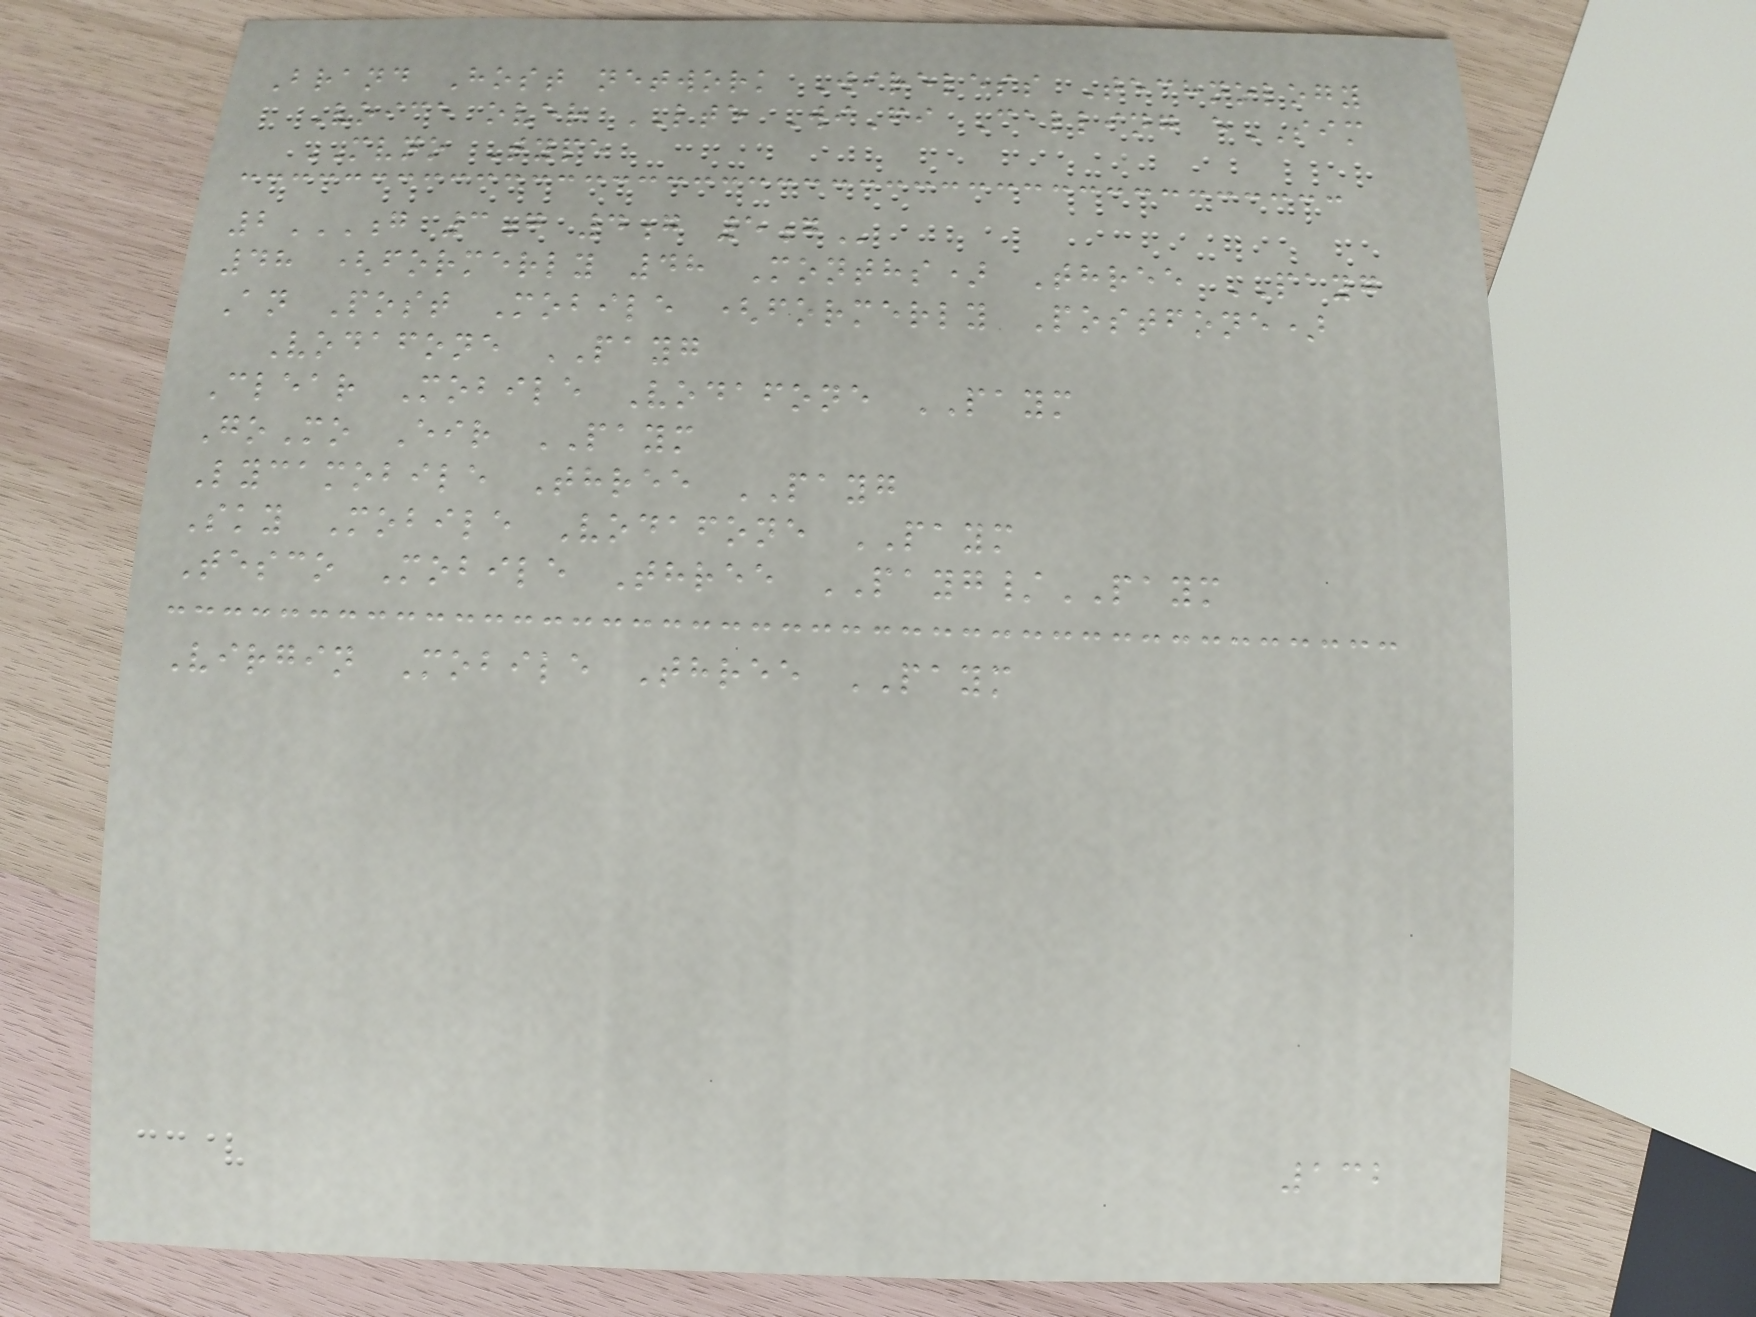Brand Host network Wireless Technology
Voice over LTE WiFi Calling eSIM
MVNO Type
2G 3G 4G 5G
48 (formerly 48 Months) Three PAYG
An Post Mobile (formerly Postfone)
Vodafone PAYG
Clear Mobile Vodafone PAYM
GoMo Eir PAYM
Lycamobile Three PAYG
Sky Mobile Vodafone PAYM
Tesco Mobile Three PAYG/PAYM
Virgin Mobile Three PAYM
132
